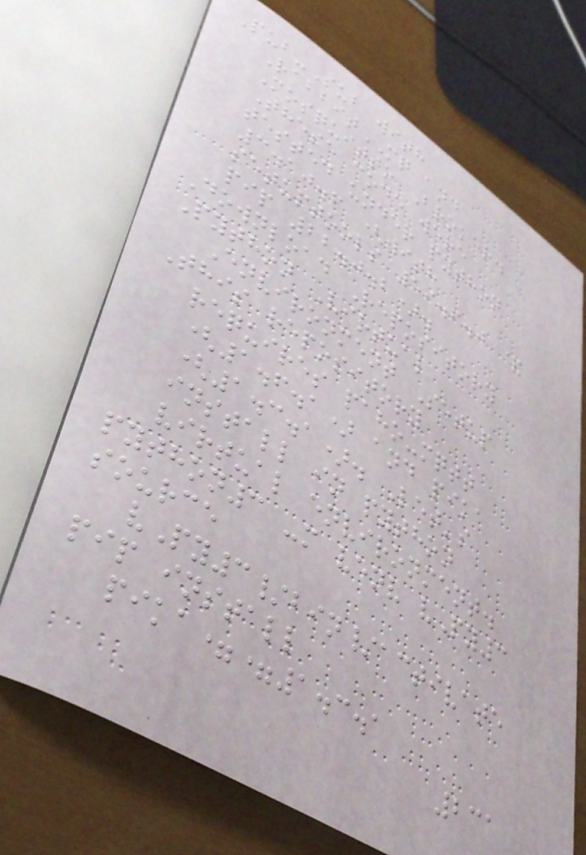Pub-Sub with
RabbitMQ and
Mosquitto Broker.
These code were
tested under python
3.10.6 (with
setuptools 59.6.0 &
pip 22.0.2).
Download Repository
Python Virtual
Environment Setup
This repository
requires paho-mqtt
(1.6.1) and pika
(1.3.1). Let's
install in python
virtual environment.
python3 -m venv vPy3
source
vPy3/bin/activate
pip install
pika==1.3.1
231
